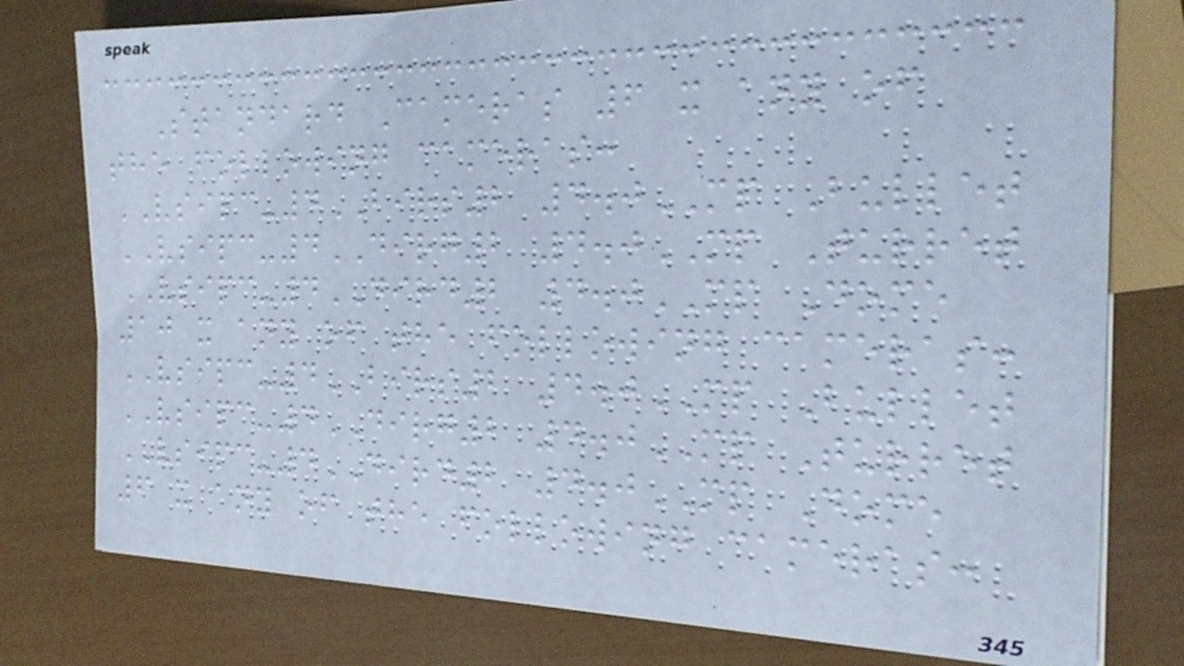Standard Cameras 6 x any of
the following cameras:
VSIPC-4BIRS2 4.0MP Bullet
VSIPC-4DIRG2 4.0MP Turret
VSIPC-4DIRD2 4.0MP Dome
10 x any of the following cameras:
VSIPC-4BIRS2 4.0MP Bullet
VSIPC-4DIRG2 4.0MP Turret
VSIPC-4DIRD2 4.0MP Dome
6 x any of the following cameras:
